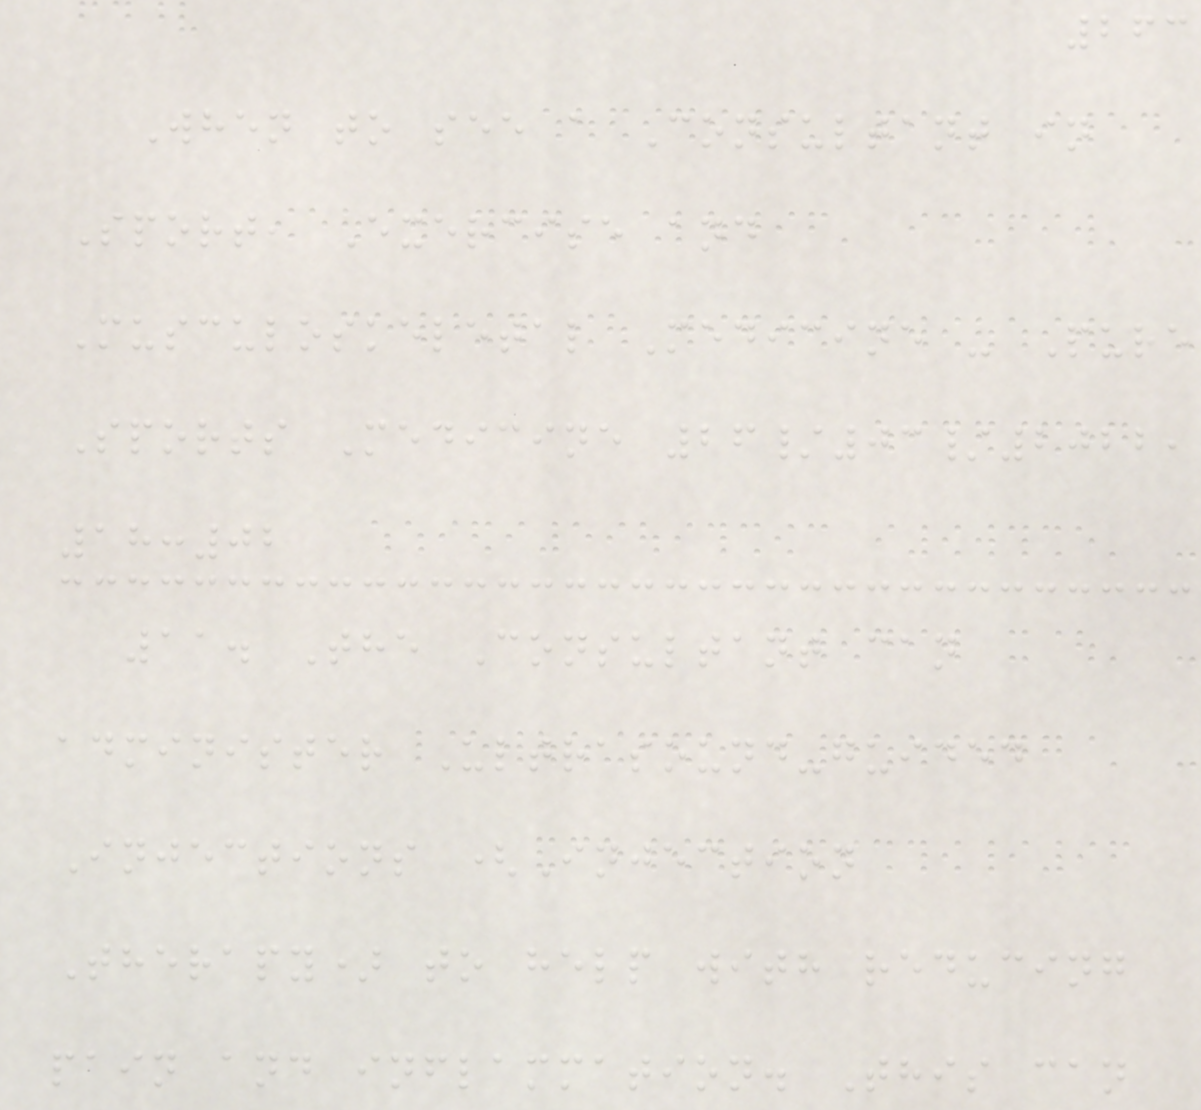263
When to see a Consultant in
Sport, Exercise and
Musculoskeletal Medicine - Pure
Sports Medicine 26/03/2022,
18:02
11. The Consultant can
administer Ultrasound-guided
Injections (Injection
Therapy) to help with reducing
pain and inflammation. This can
